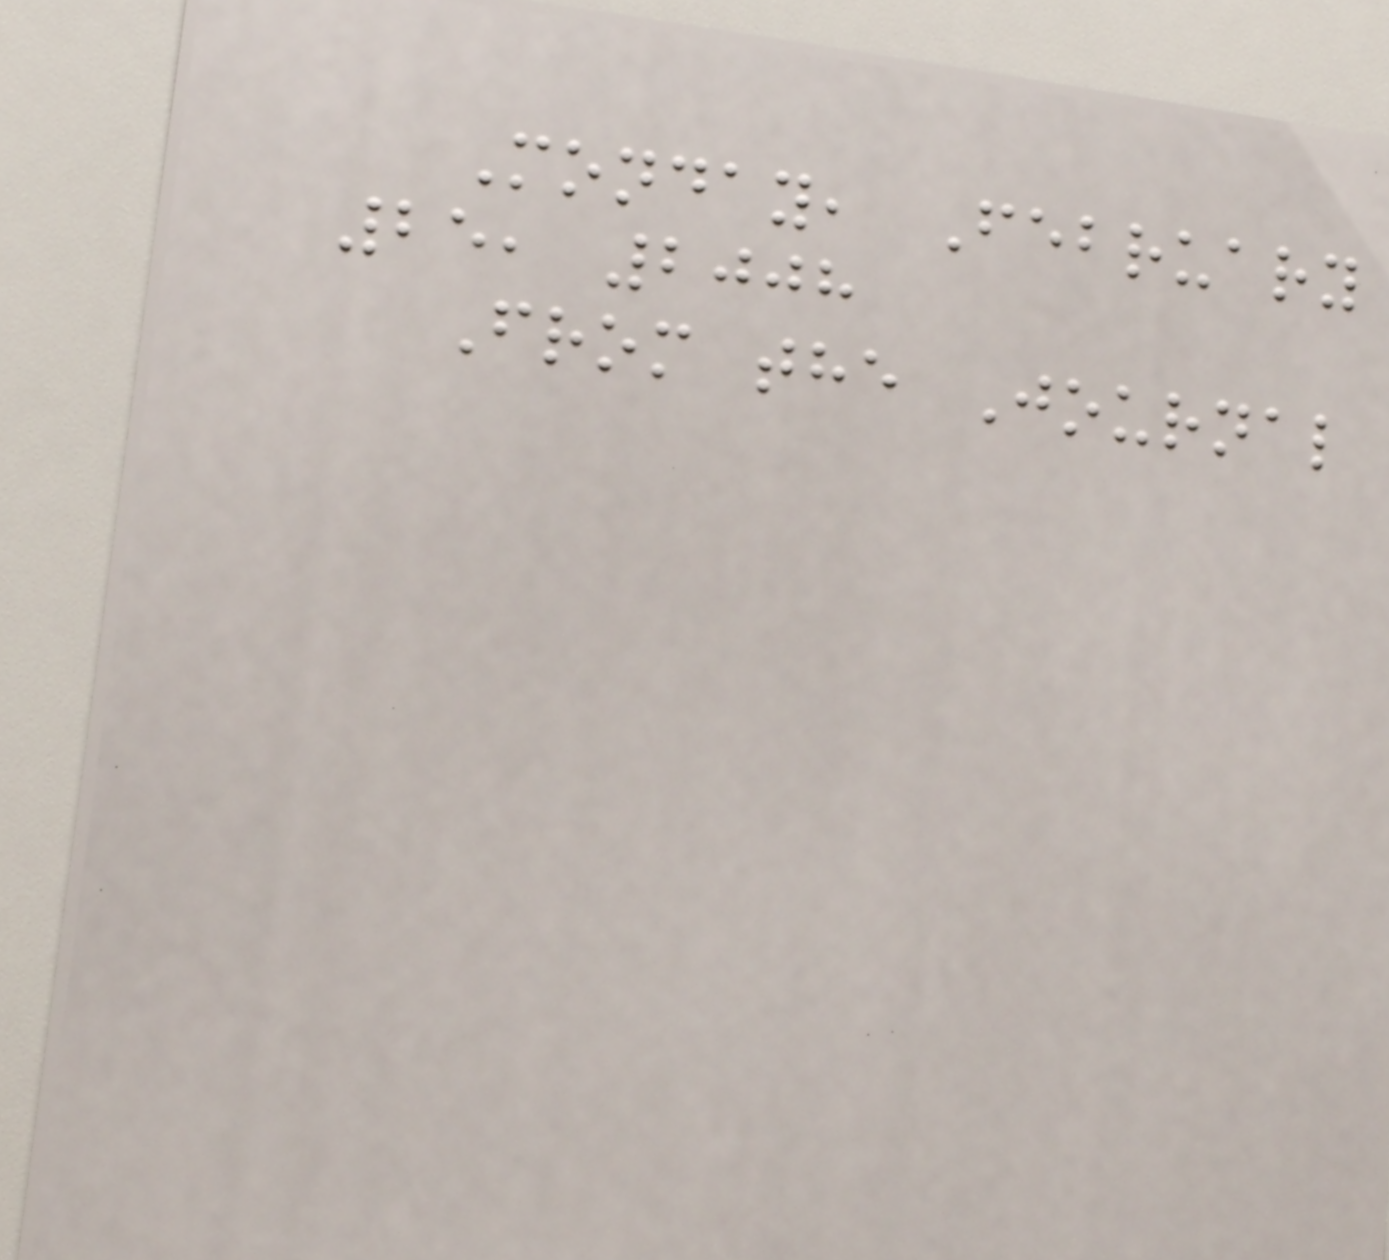Monday, February
25, 2008
From the Journal
